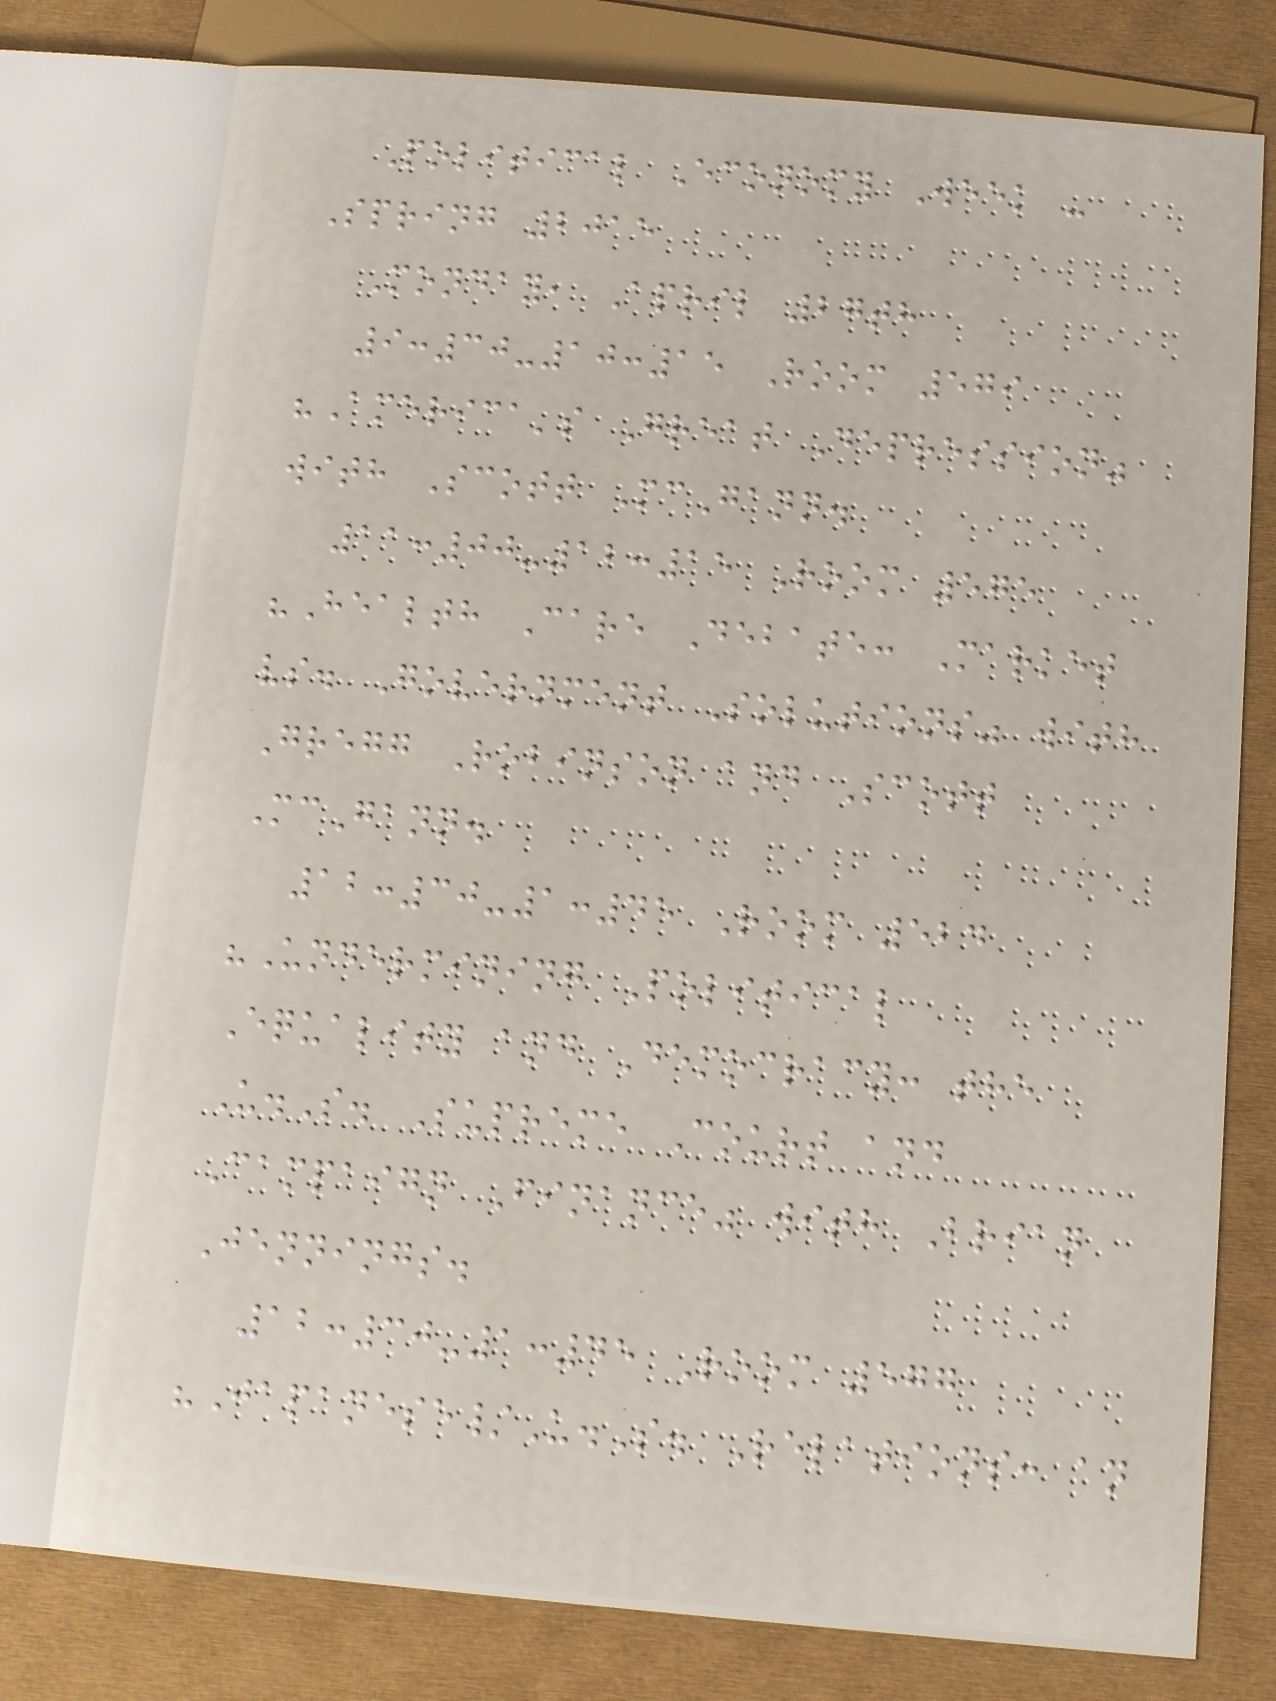Political Economy Week -
Spring 2015
Monday, April 27th
9:30-10:15 Room 579
"America's Great Depression"
with Scott McGann.
11:00-12:15 Room 575
"Health Care Debate: Market
vs. Government Solutions" with
Gregg Robinson and Scott
McGann.
12:30-1:45 Room 524
"Undermining Political
Equality and Democracy: the
U.S. Supreme Court and
Campaign Finance" with Brian
Jennings.
12:30-1:45 Room 577
"Japanese/U.S. Relations: an
